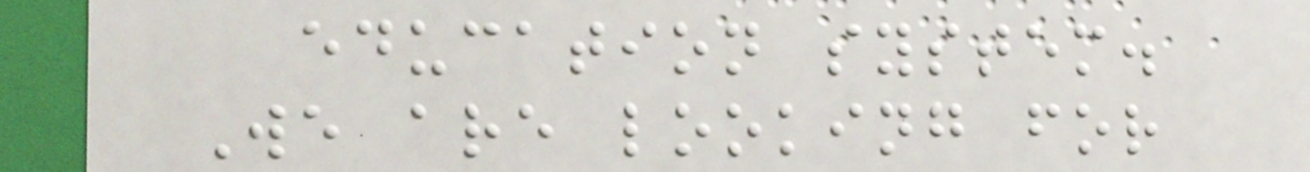education system.
We are looking for
